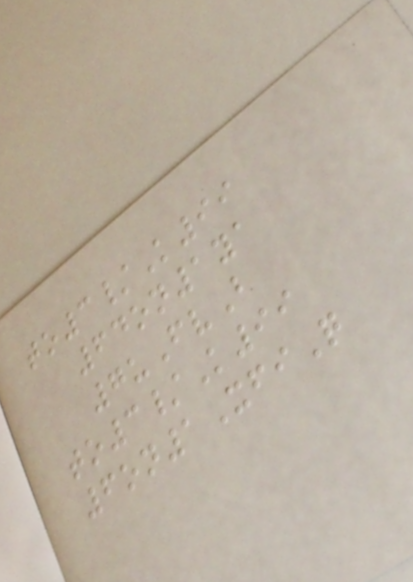to3/K99
64on1ya
7uFvB
to3/K99
6on1XfiQ
